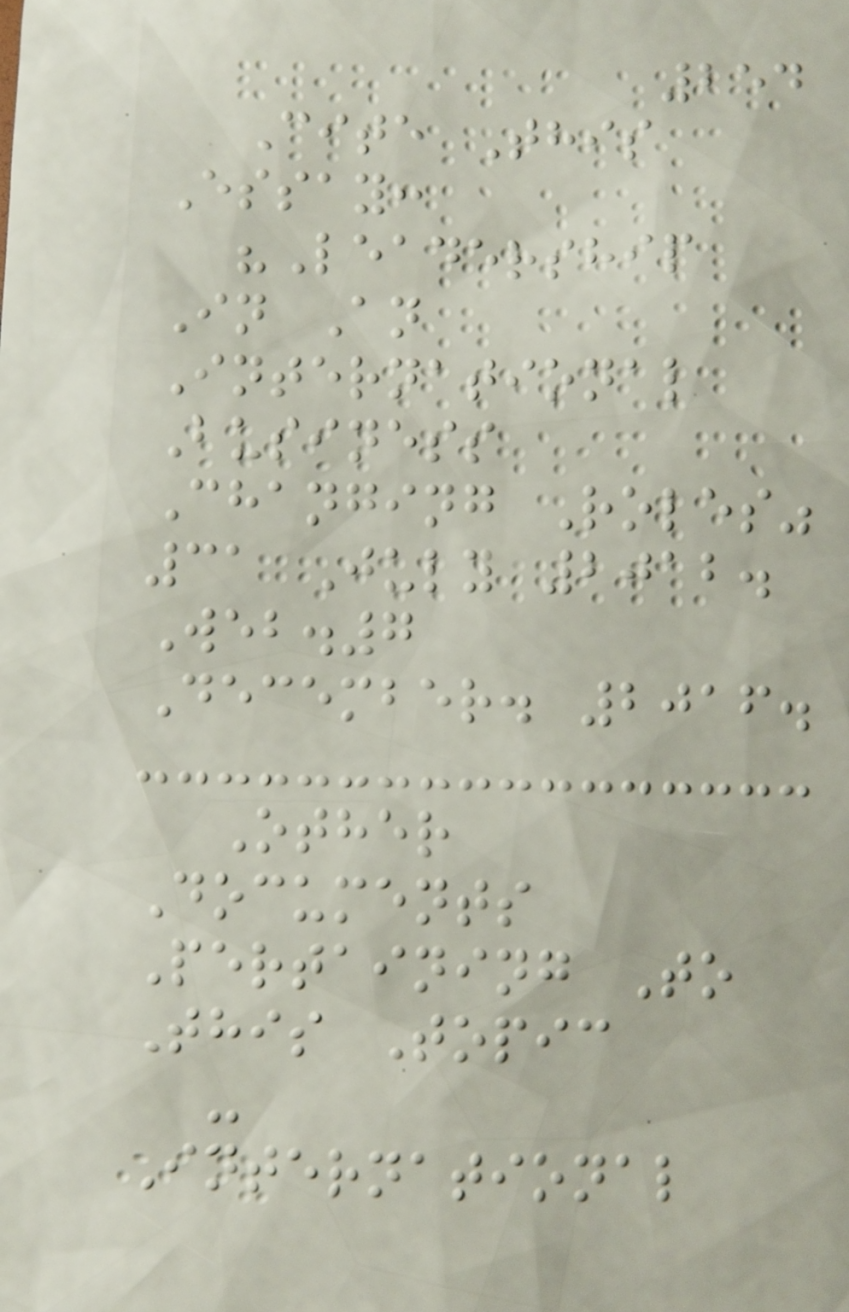254
Cite This
Essay:
"Leadership
In An
International
Business
Changing Roles"
31 July 2012.
Web.7
December. 2016.
Other
Documents
Pertaining To
This Topic
-
International
